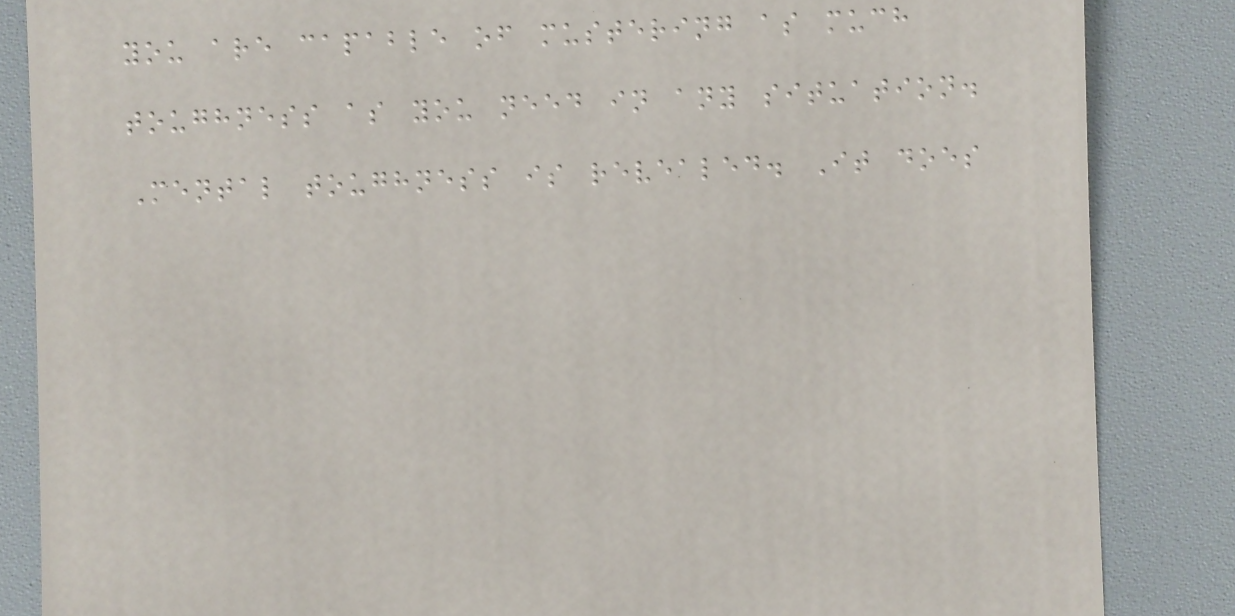you are capable of mustering as much
toughness as you need in any situation.
Mental toughness is revealed. It does
